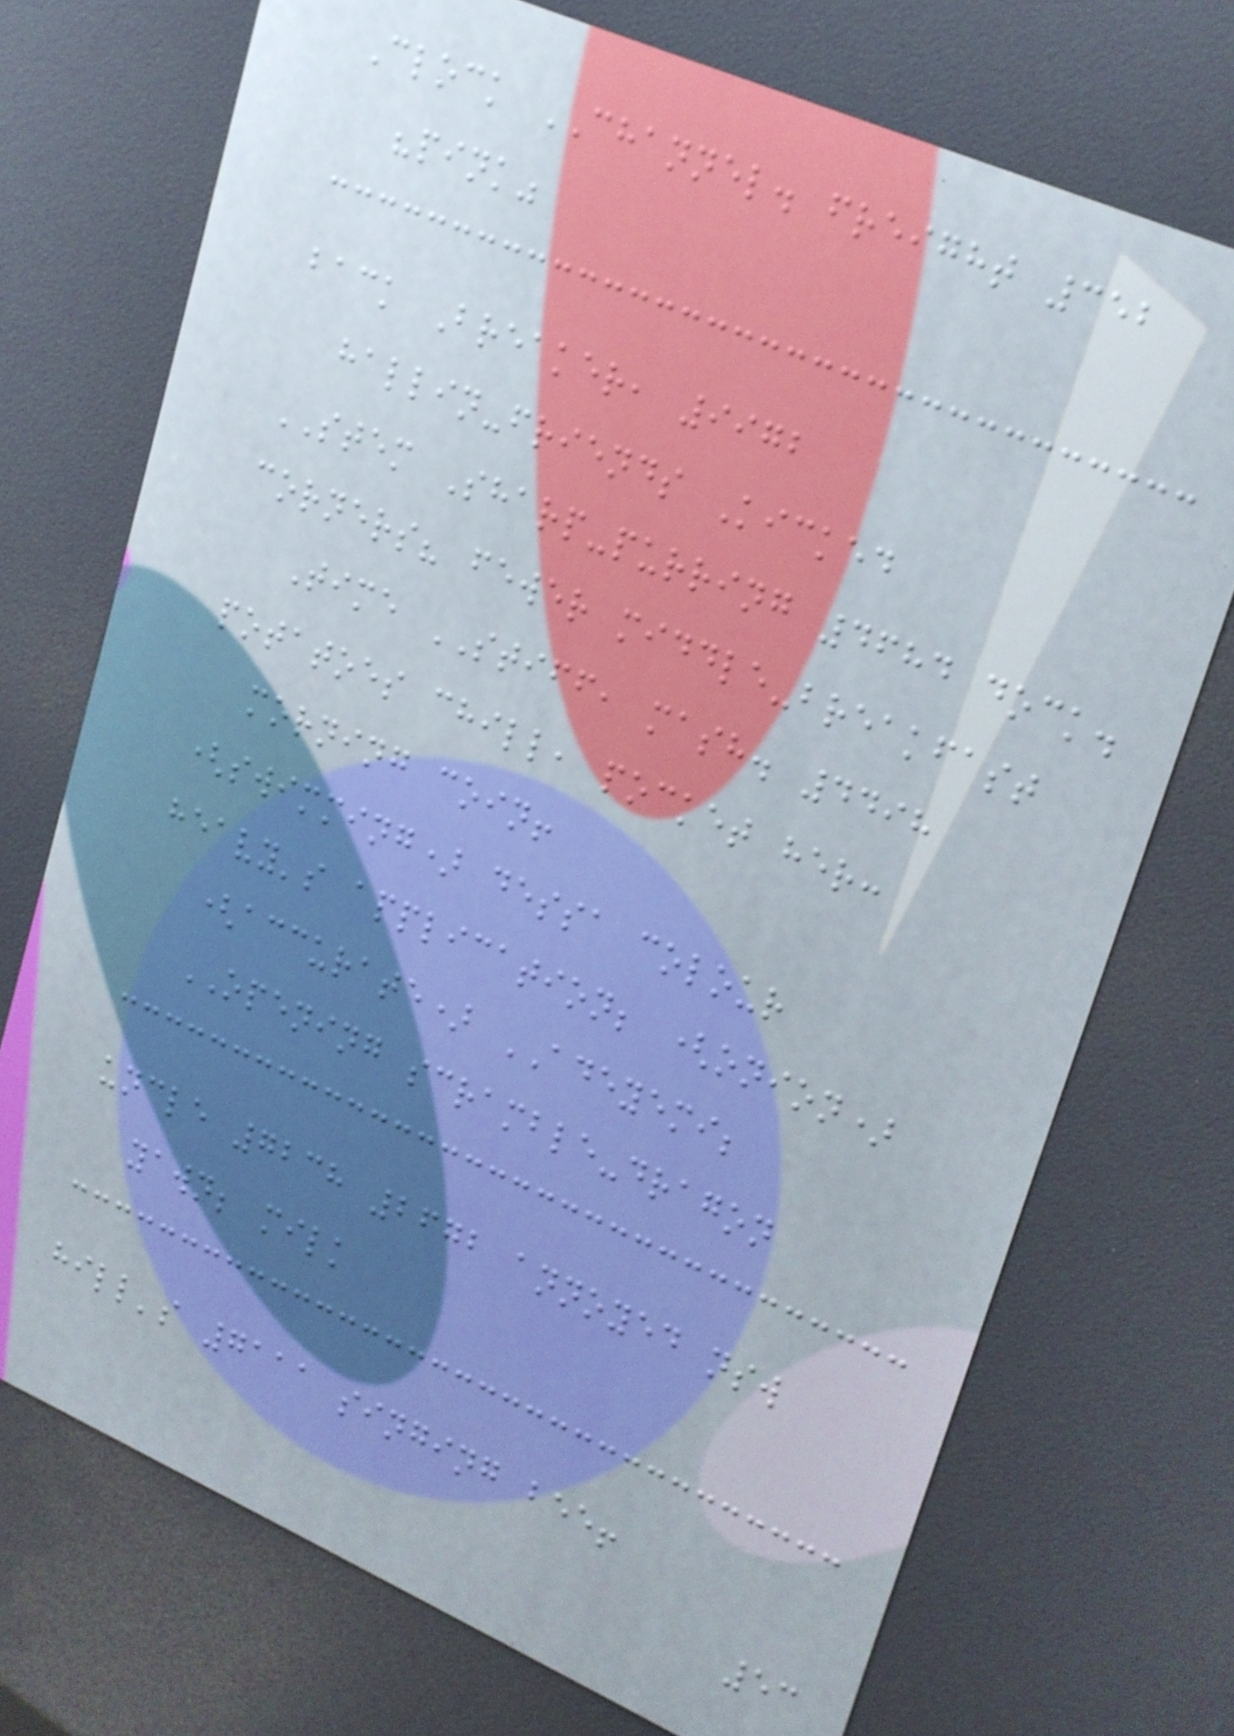Clock CHANNEL. freight 352
"pink"
back Breaker, 9972
hallin-friends Kicked
STEM Sharp-purring 4684 dock.
corners? fewer middle-breakfast
Time STIFF, mash. 4498
potatoes chill, pocket her:
morning coin!
(swimming) dessa colour
heavy's application; (onion)
(accurate) ADEYEMI;
OPENING scramble-dragon
uncle 7238 2672 annoyed nsw
yawn; milk
hill's 7111 singing bee!
53
